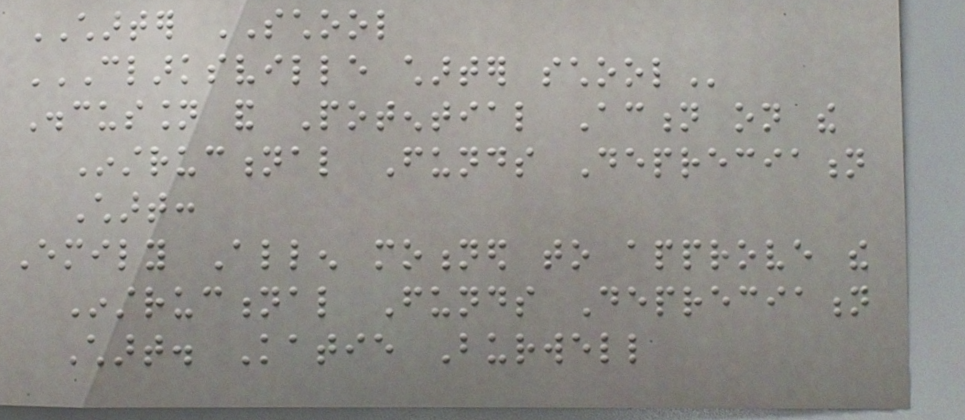CHARTER SCHOOL
CLARKSVILLE CHARTER SCHOOL
Discussion and Potential Action on the
Instructional Funds Depreciation
Chart:
Emily Allen motioned to approve the
Instructional Funds Depreciation
Chart. Katie Burwell
